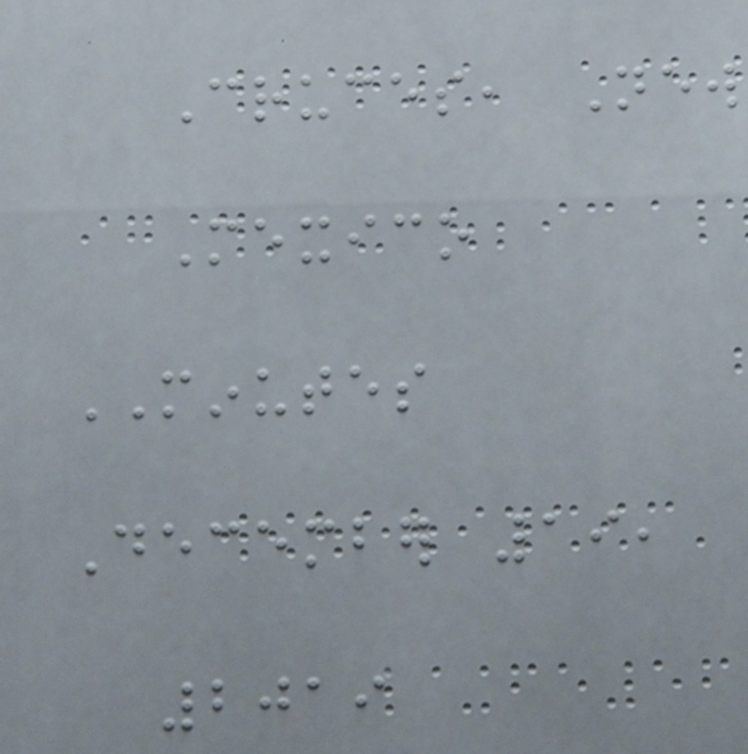Cruces, New
Mexico
MINUTES
December 19,
2019
